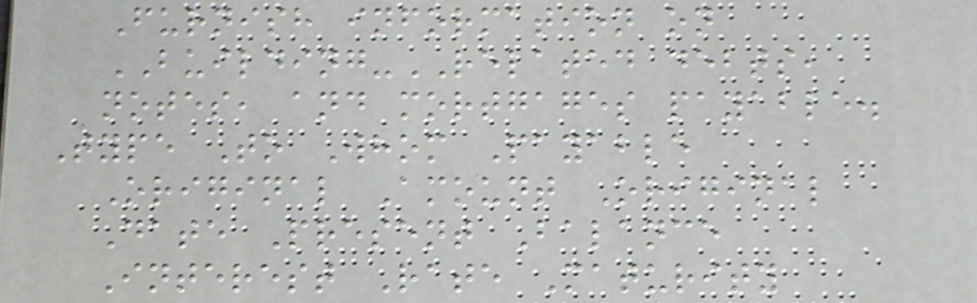Furnish information on
BUILDING-RELATED debts,
notes, and mortgages payable.
Type To Whom Payable
Original Amount Original
Date Present Balance
Interest Rate Maturity
